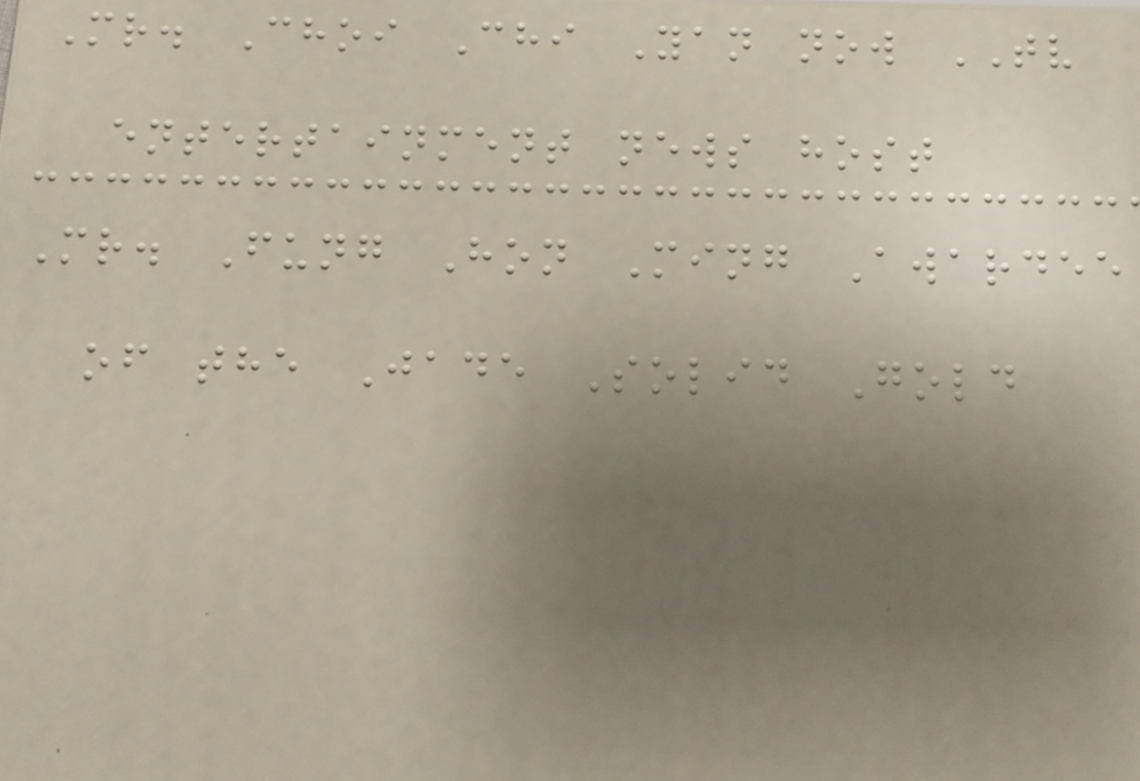Mr. Choi Chi Yan now TV
entertainment news host
Mr. Fung Hon Ming Awardee
of the Jade Solid Gold
